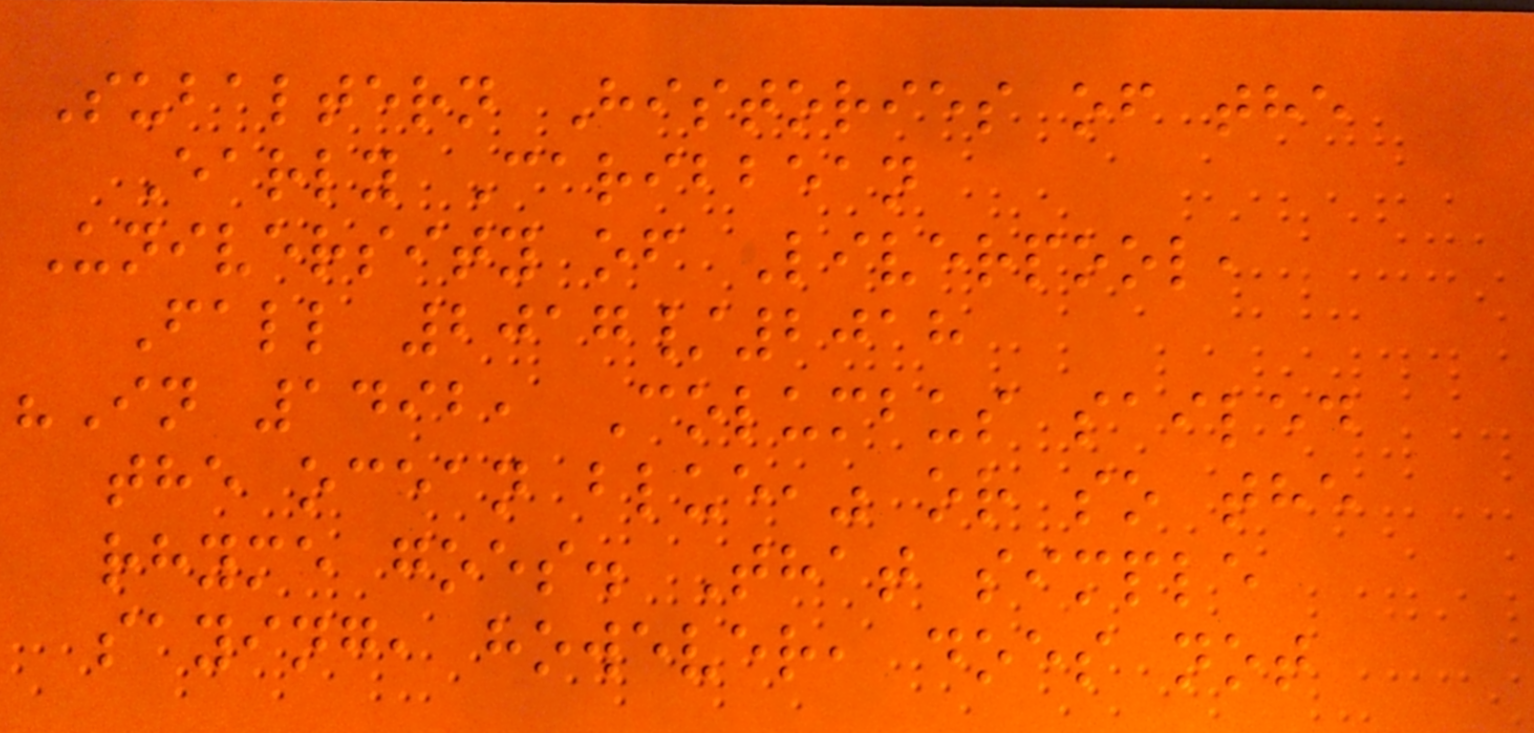Subaltern Histories of the
Early Caribbean
University of Liverpool,
Fall 2017/2018
"In 1492, Columbus sailed
the ocean blue," or so the
rhyme goes. That simple
saying, however, does not
